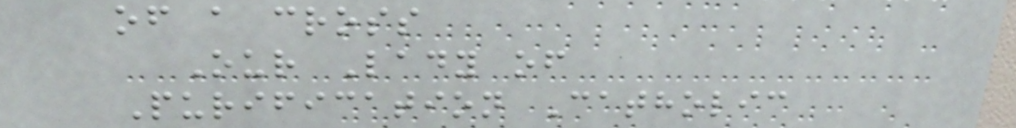of a cross
Our Lady of
Purification Catholic
